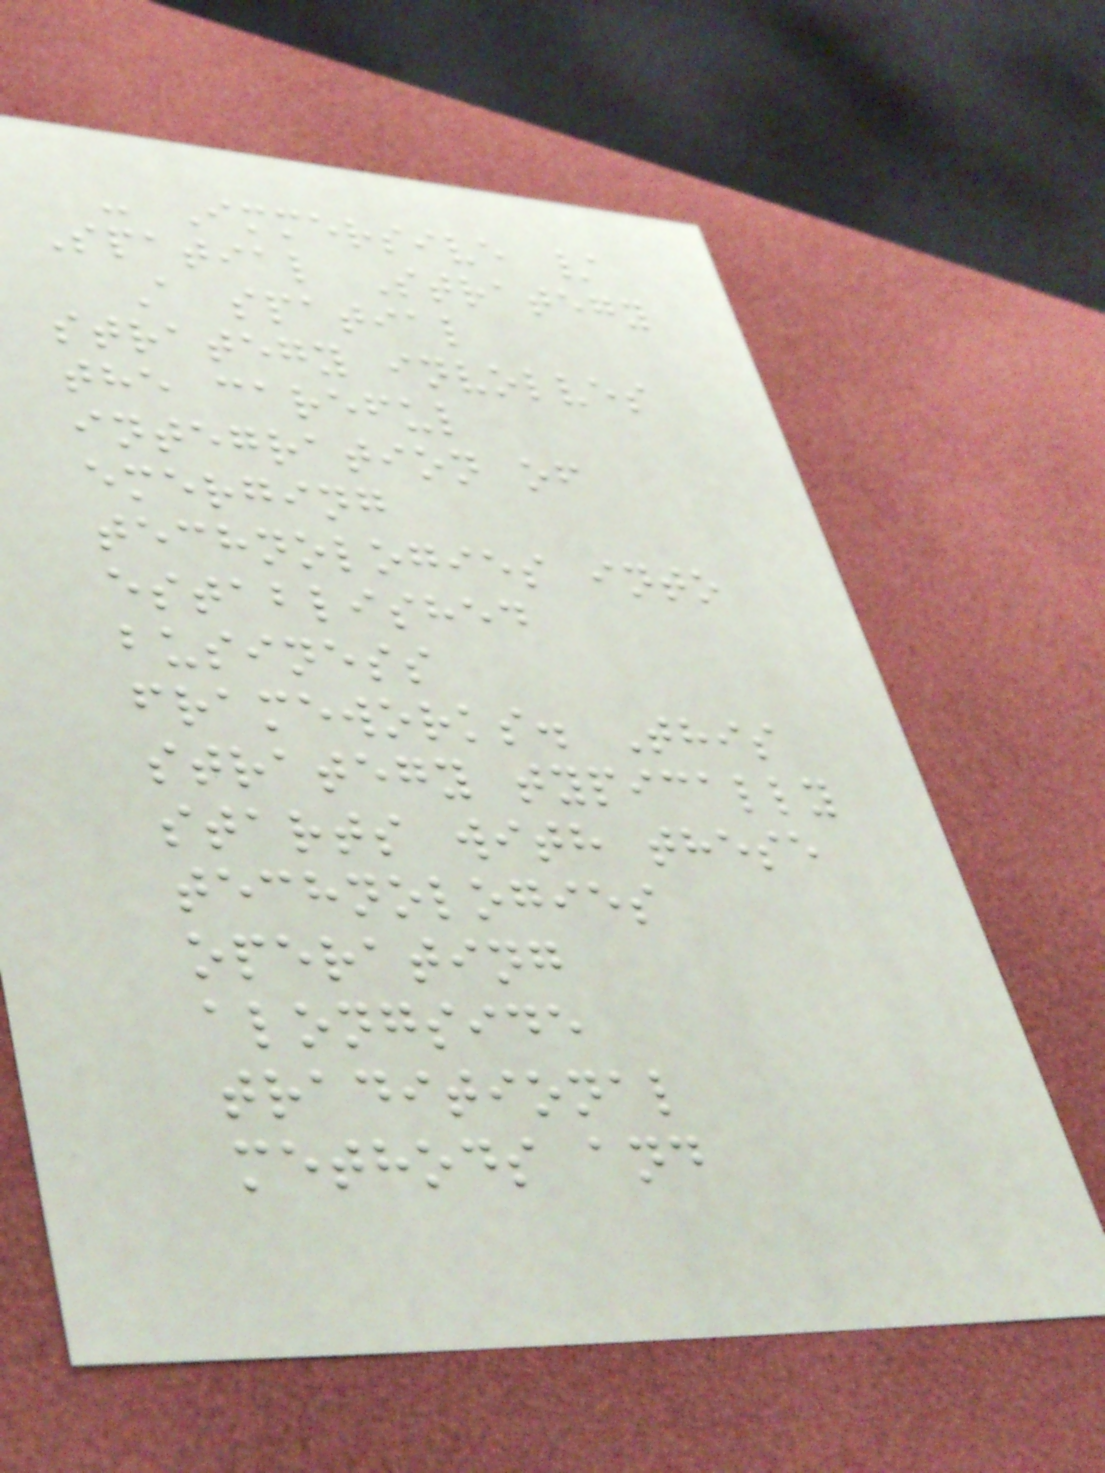- Immersive /
Spatial Strategy
A spatial
strategy involves
the careful
integration of
emerging
technologies into
established
business
frameworks. This
strategy typically
starts with these
technologies
operating
alongside
traditional
methods and
